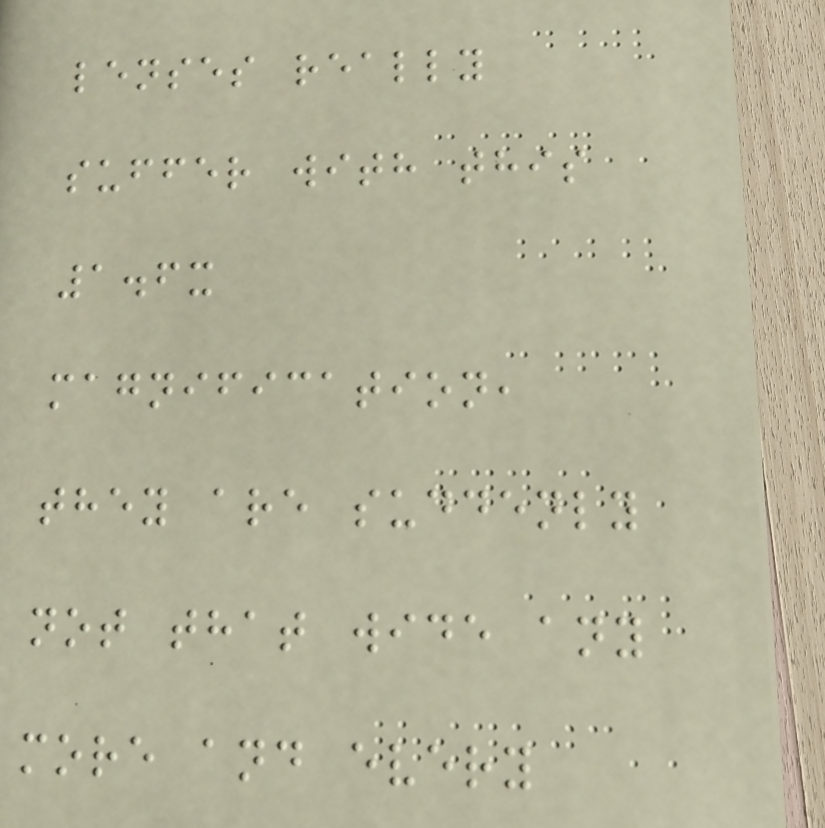lenses really
suffer with this
1.6x
magnification,
they are suddenly
not that wide any
more and every
